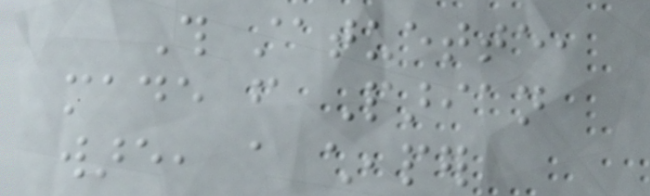This statuette,
made from Parian
ware, a cheaper
